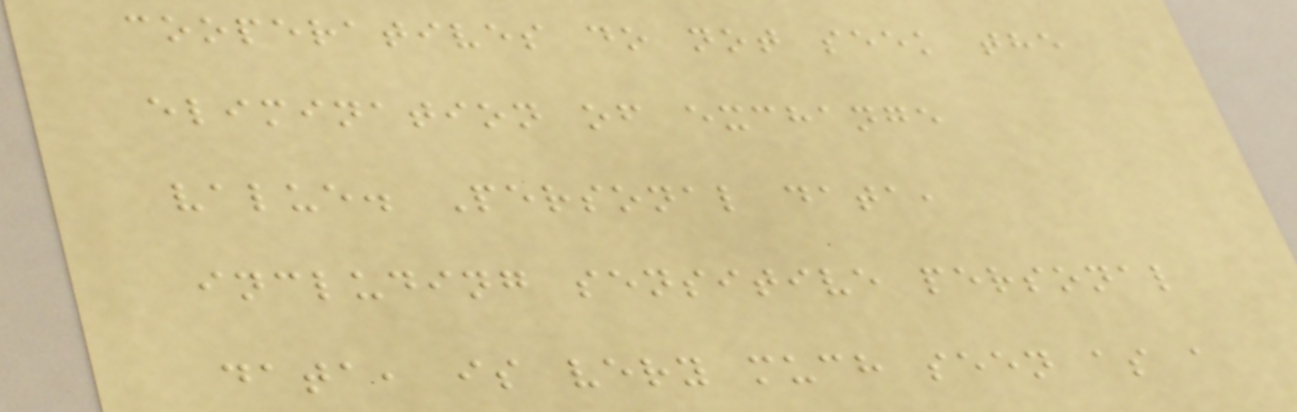cooperatives do not seek the
elimination of exchange
value. Personal data,
including sensitive personal
data, is very much seen as a
